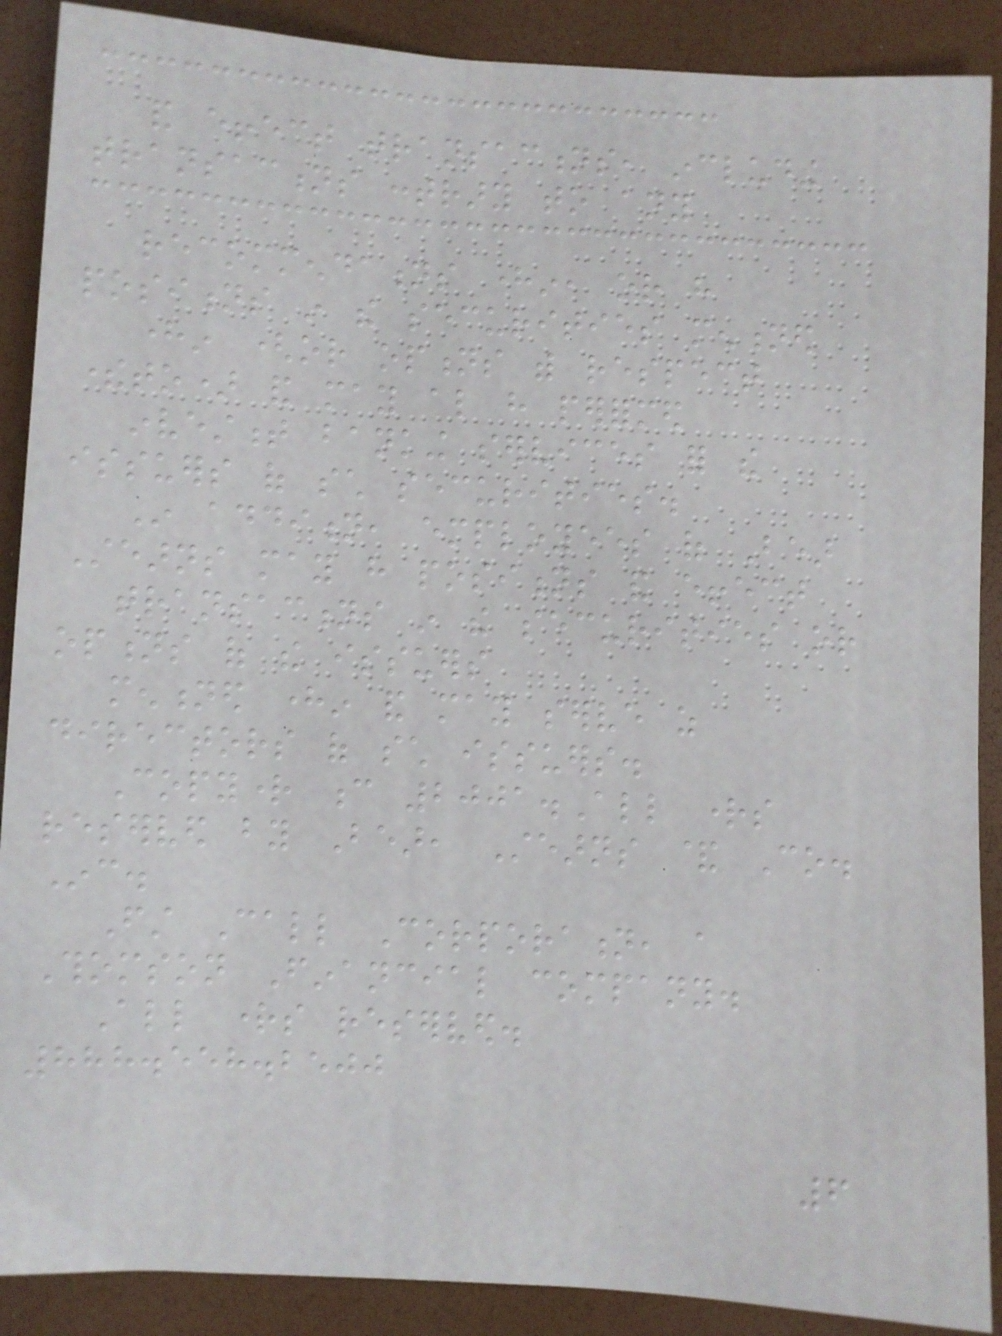and effect transactions, including
transactions contrary to any
recommendations herein, or have
positions in the securities mentioned
herein (or options with respect
thereto) and may also have performed
investment banking services for the
issuers of such securities.
In addition, employees of Bear
Stearns may have positions and effect
transactions in the securities or
options of the issuers
mentioned herein and may serve as
directors of such issuers.
Copyright c 2001.All rights
reserved by Bear, Stearns & Co.
Inc.
First Call Corporation, a
Thomson Financial company.
All rights reserved.
888.558.2500
6
